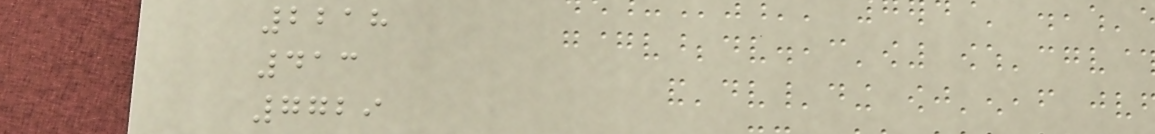2218
413
7729
